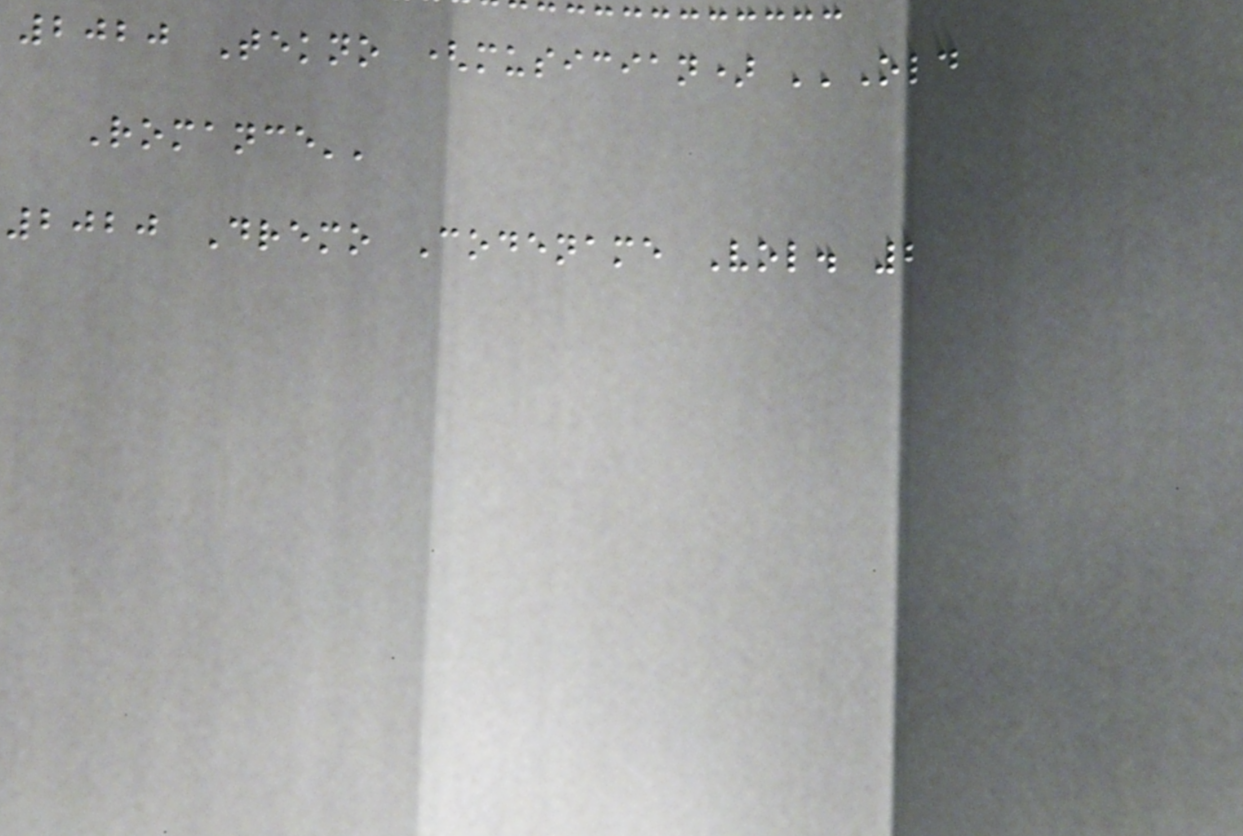2020 Tekno (musician) ''Old
Romance''
2020 Dremo Codename Vol. 2
